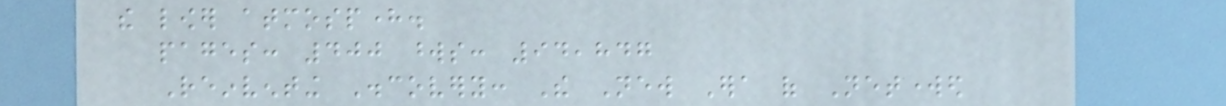the lower atmosphere.
pages: 400 words: 94,847
Reinventing Discovery: The New Era of Networked
